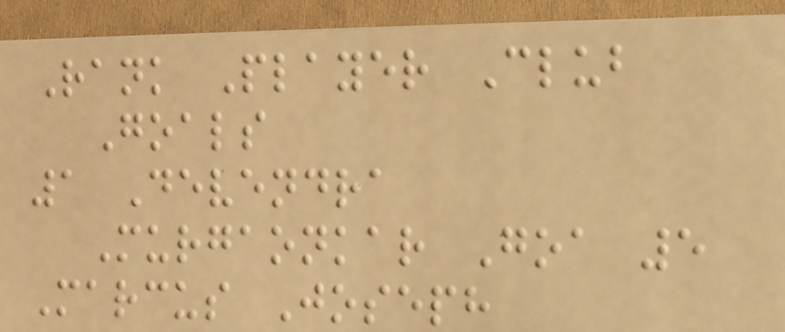Rank Player Club
Goals
1 Devendra
Murgaonkar Goa 5
Marcus Joseph
